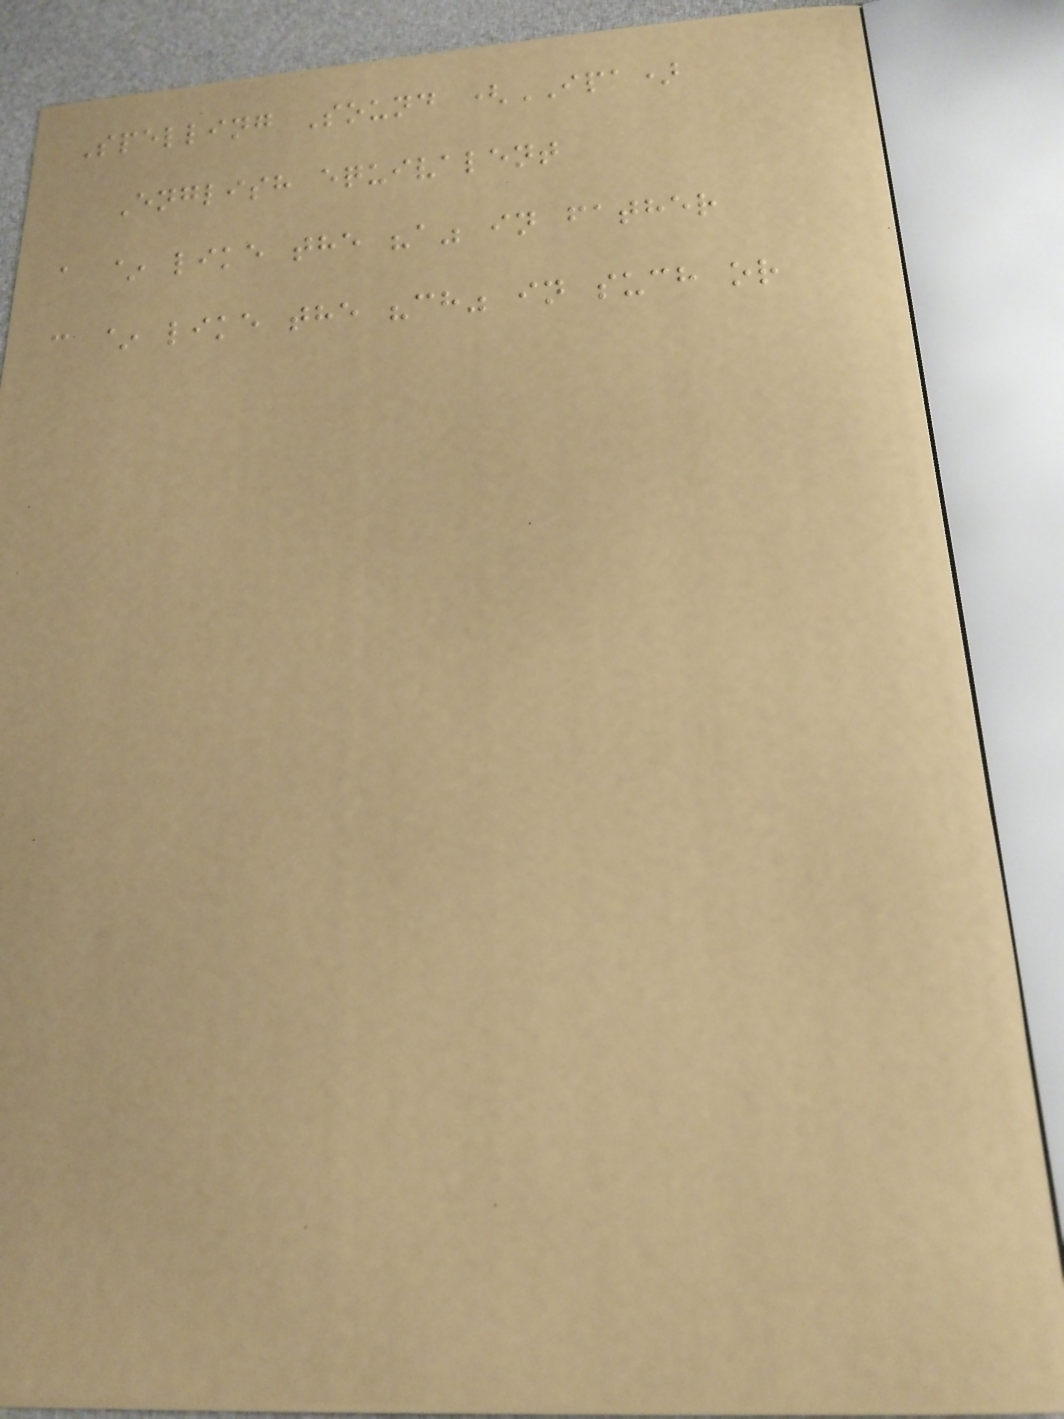Spelling Sound (IPA)
English equivalent
a ~ like the "a" in father
c ~ like the "ch" in such or
